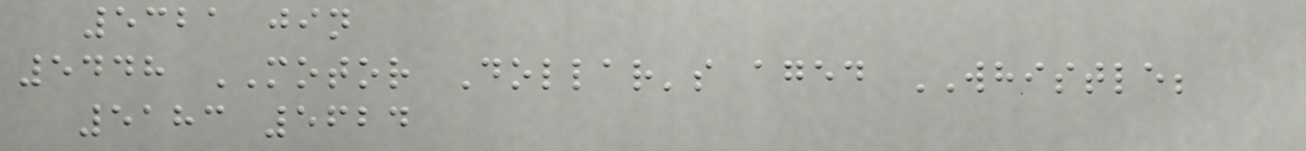5321 jin
5448 MOTOR Dollar's aged WHISTLE;
5183 5624
